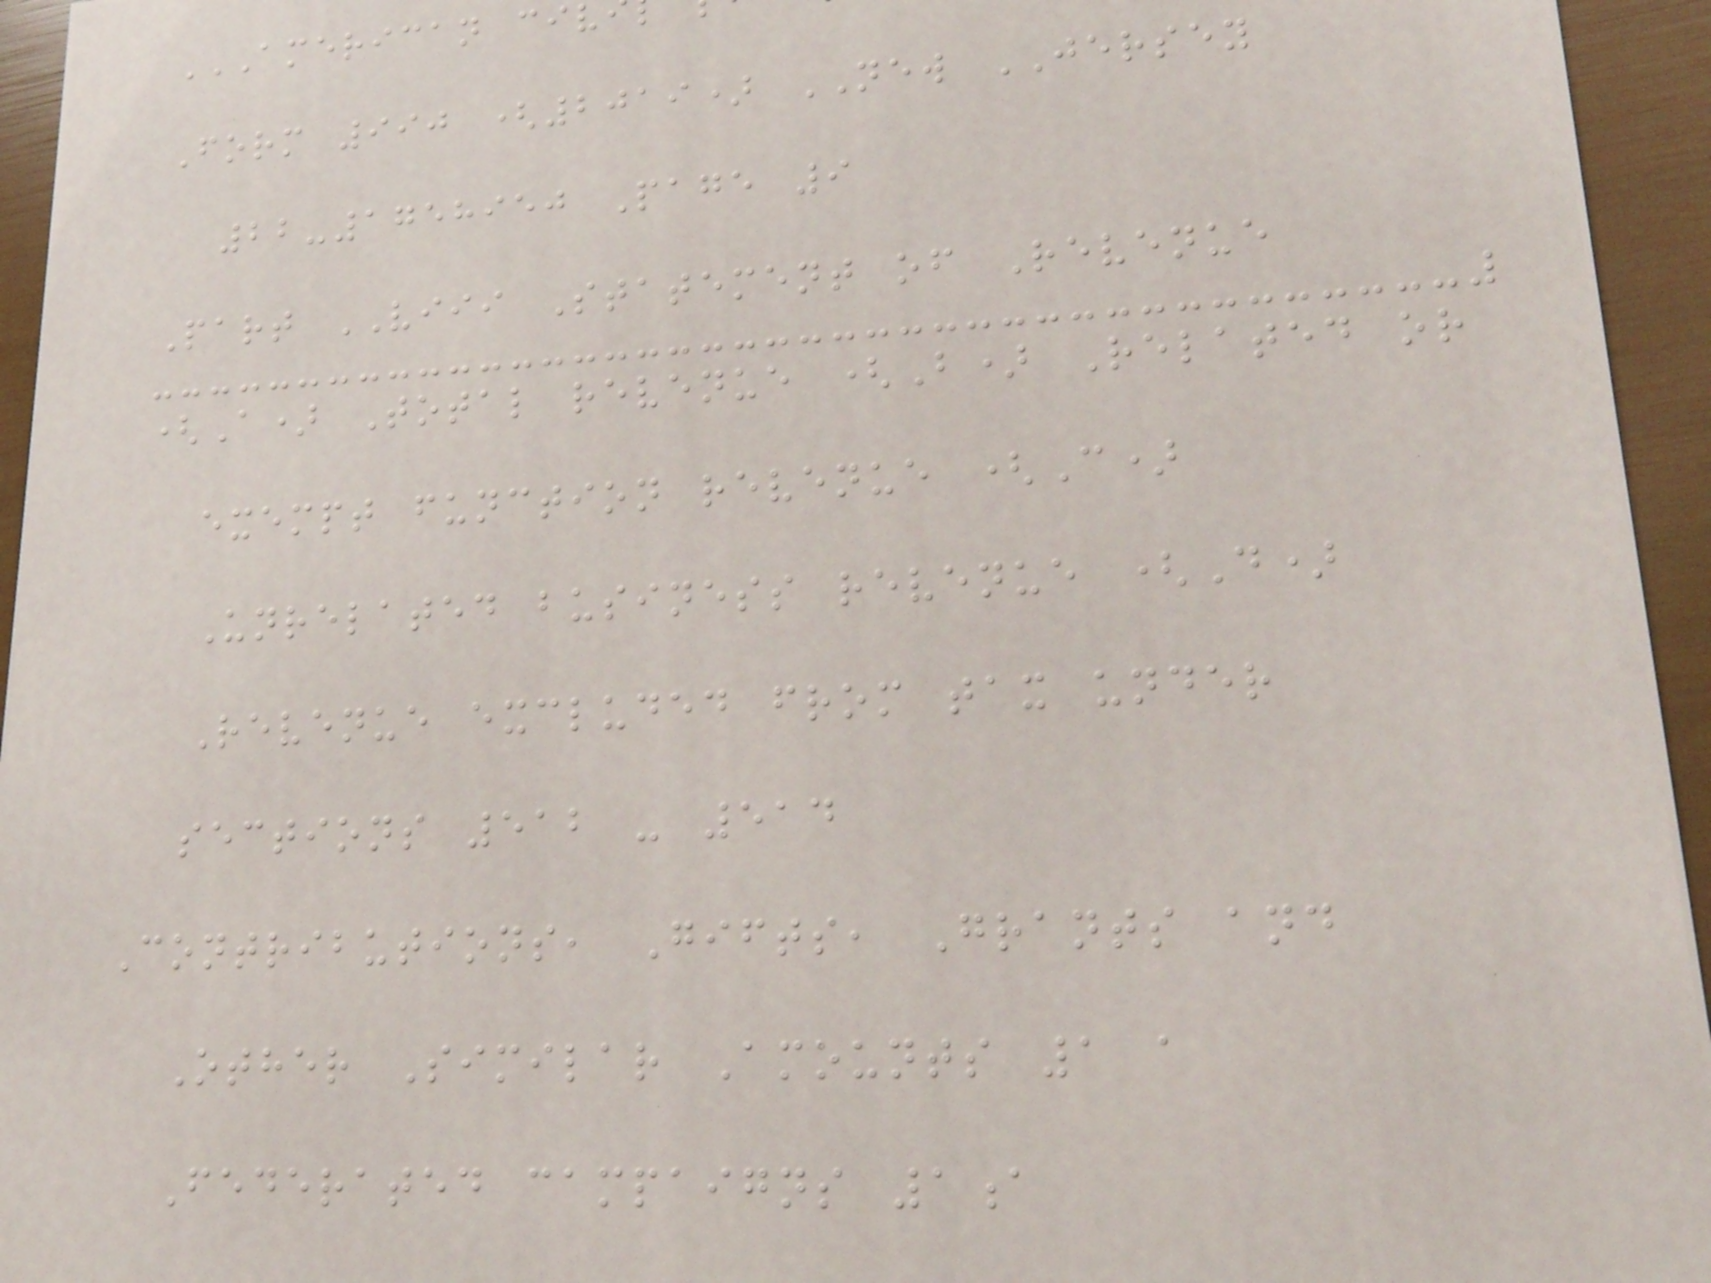Form 990 (2019) NEW JERSEY
22-1758950 Page 9
Part VIII Statement of Revenue
(A) Total revenue (B) Related or
exempt function revenue (C)
Unrelated business revenue (D)
Revenue excluded from tax under
sections 512 - 514
Contributions, Gifts, Grants and
Other Similar Amounts 1 a
Federated campaigns 1a
